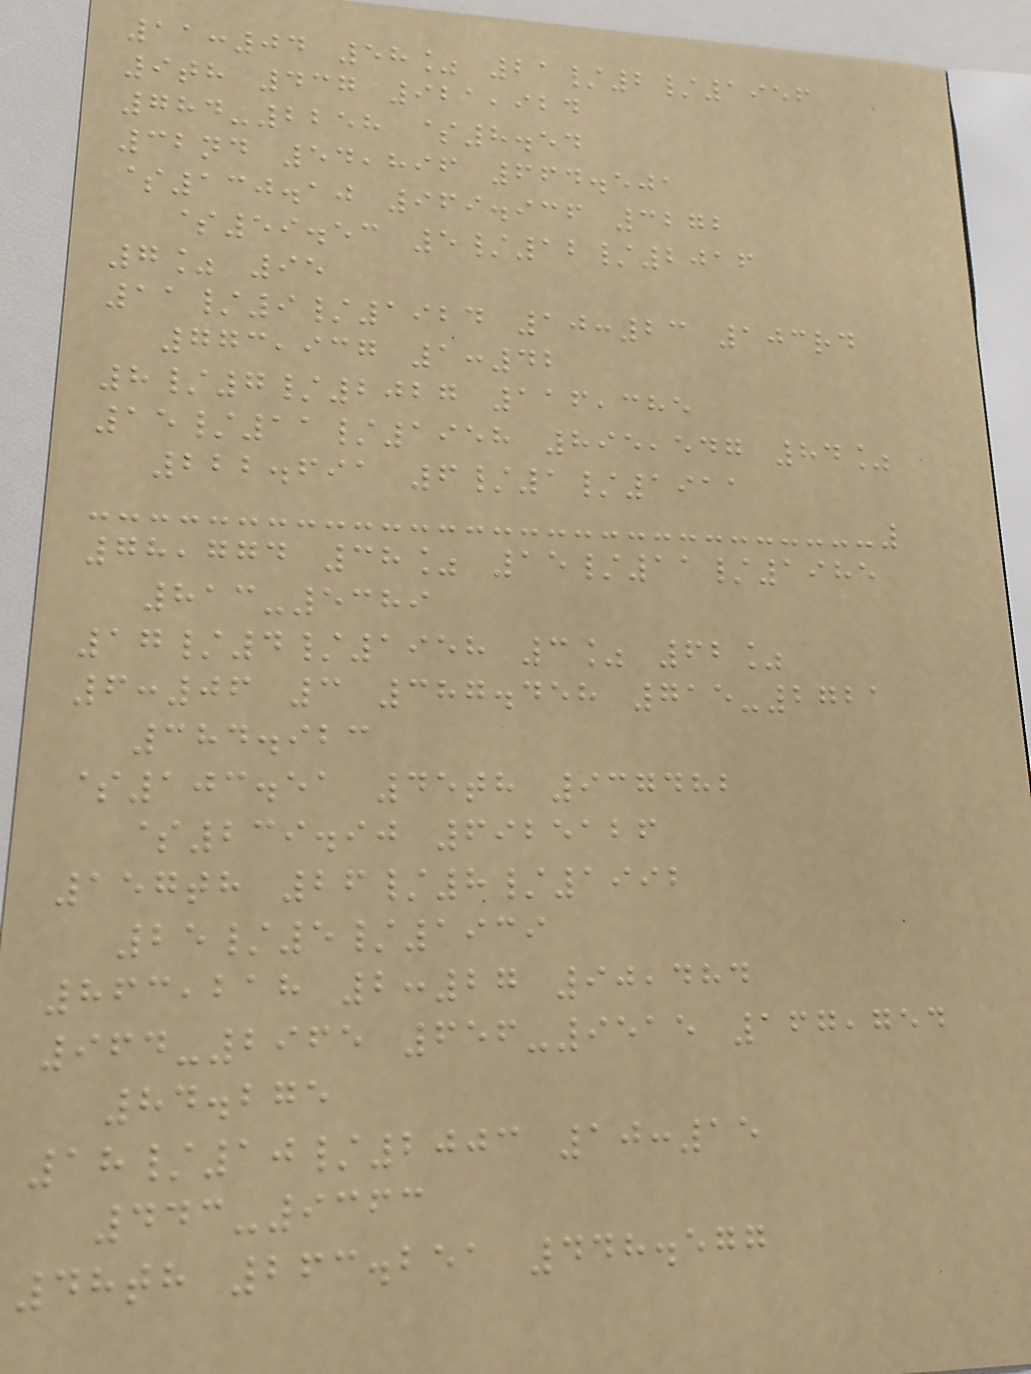11:04 58% 21/2/1956
9th 437 921,924
784-2258 $8.54
32nd 54,896 664.501
$130.10 969.936 3272
$59.53 5/12/2016
7% 95
11/9/1924 10:23 103rd
773,937 1:42
8/7/2027 116,385
15/11/1958 895,547 84%
222.691 6/1/1911
78,774 38% 15/11/1985
813-5389
17/4/1958 3% 62%
6:06 3 387.458 715-2721
384.923
$103.51 45th 937482
$239.90 6925126
157th 26/8/1992
25/5/1939
863,218 2:27 90,484
964-2965 656-9515 167,754
84.275
18/10/2003 10:15
443-9363
48th 263.251 448.577
